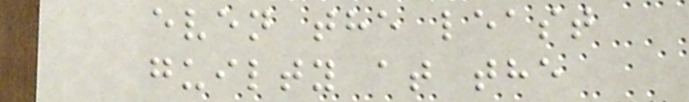even the least
guilty at the
